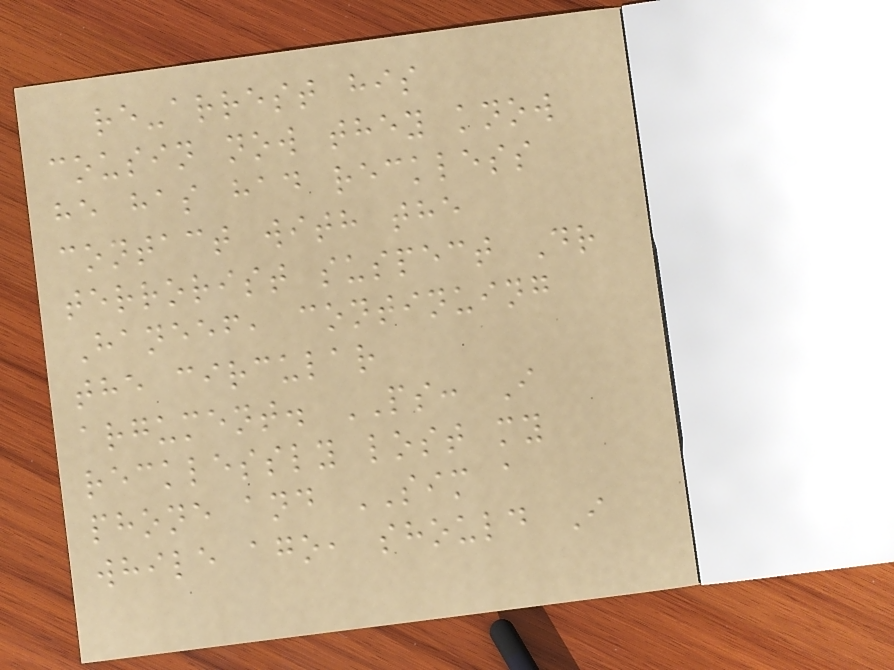re-arrest his
cousin now they know
he has had reckless
contact with the
terrorist suspect Dr
Haneef, continuing
the circular
argument. PS: I
recklessly lost my
phone and SIM a
while ago, should I
